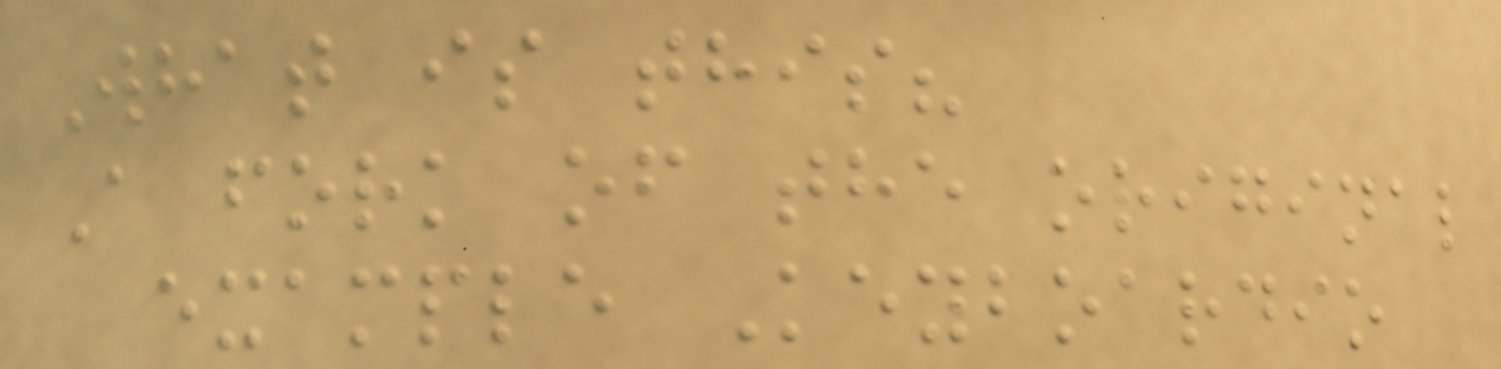What is this?
A fork of the original
example Keyboardio
